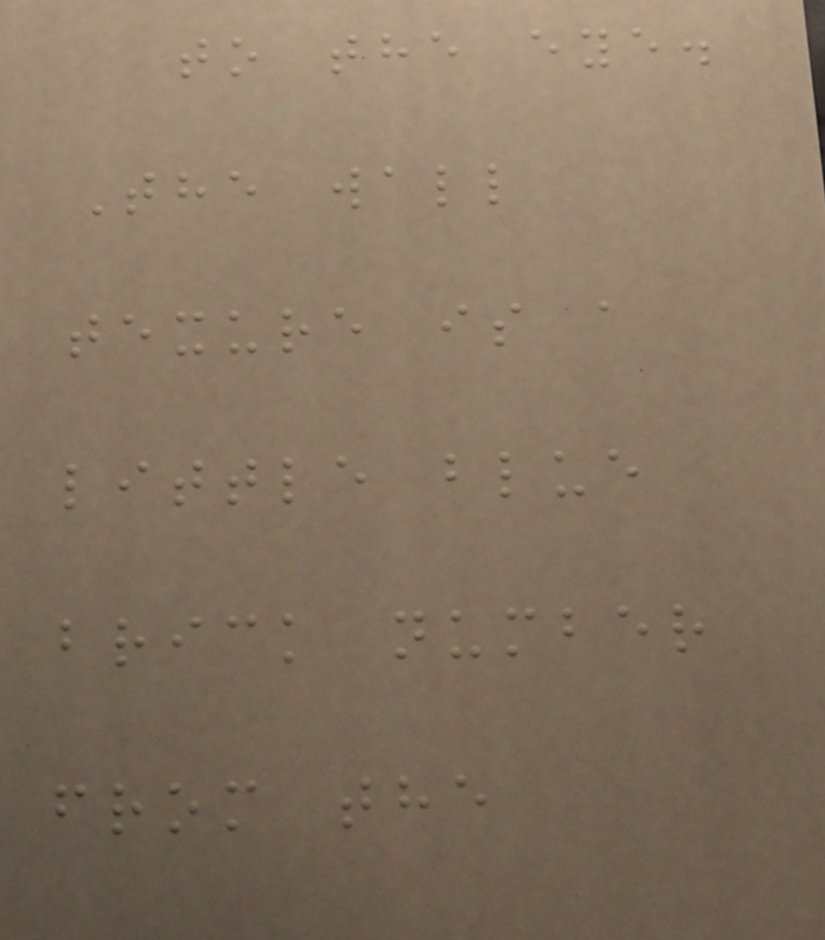to the eye.
The wall
texure is a
little blue
brick number
from the
